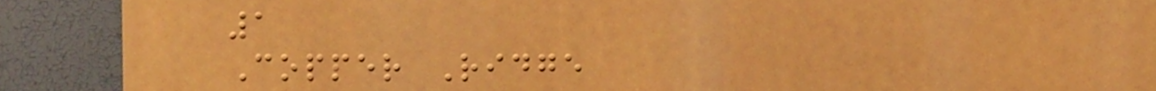1
Copper Ridge
